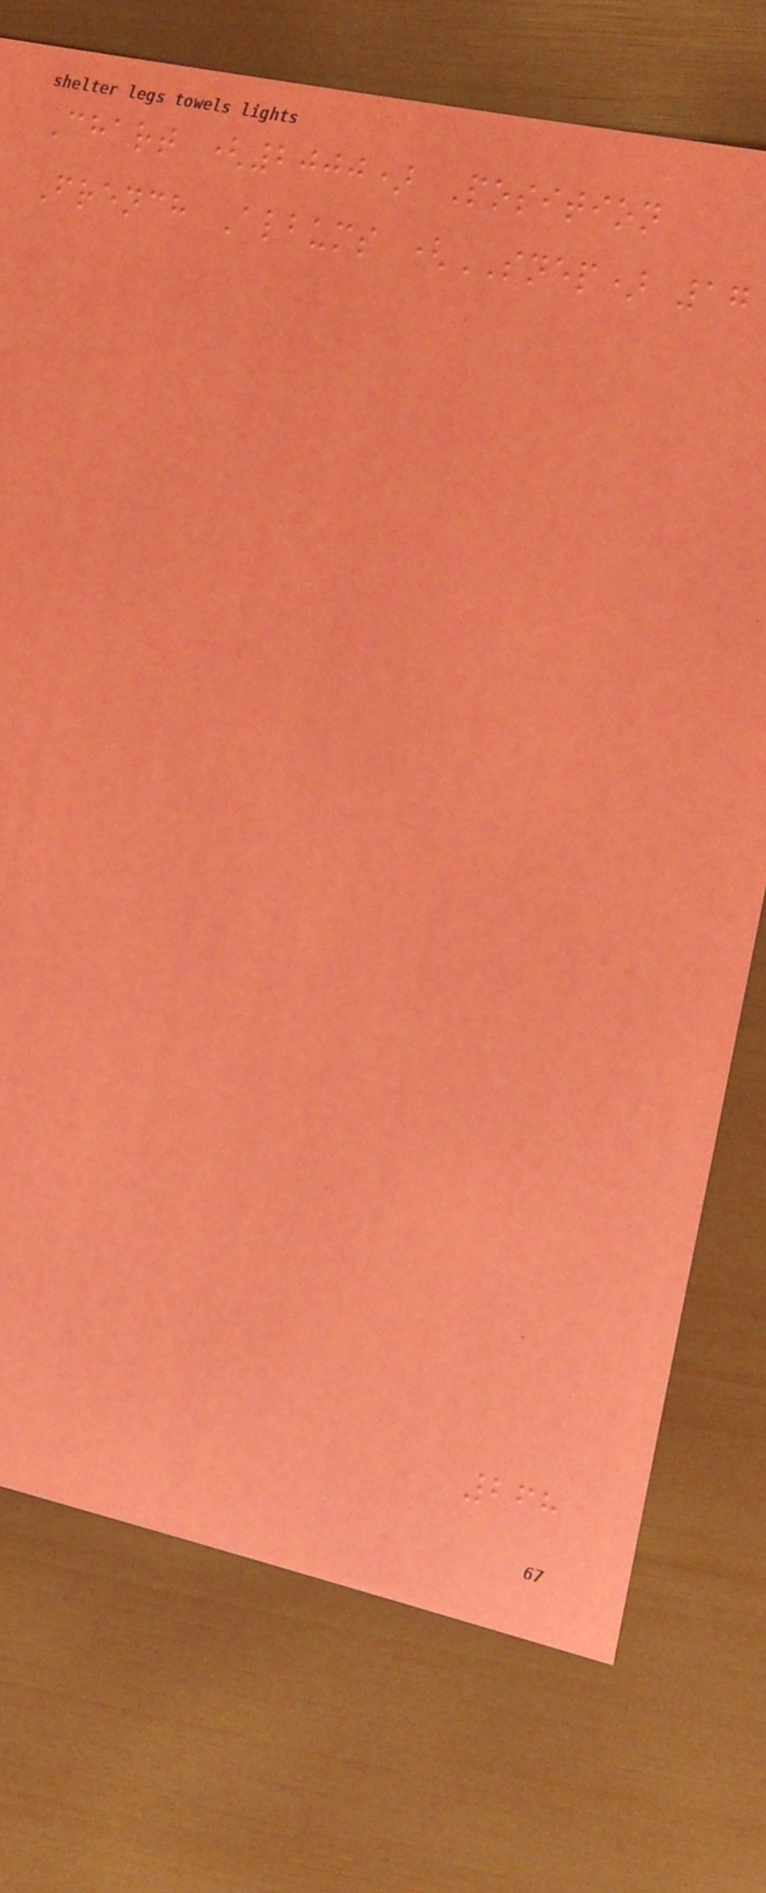Chart (2000) Position
French Albums (SNEP) 17
268
